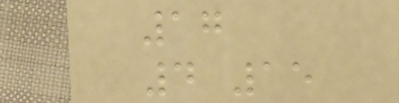17
4 15
